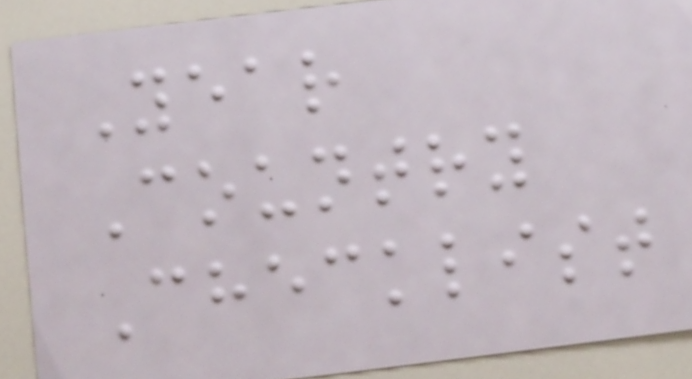Year
Country
Checklist
